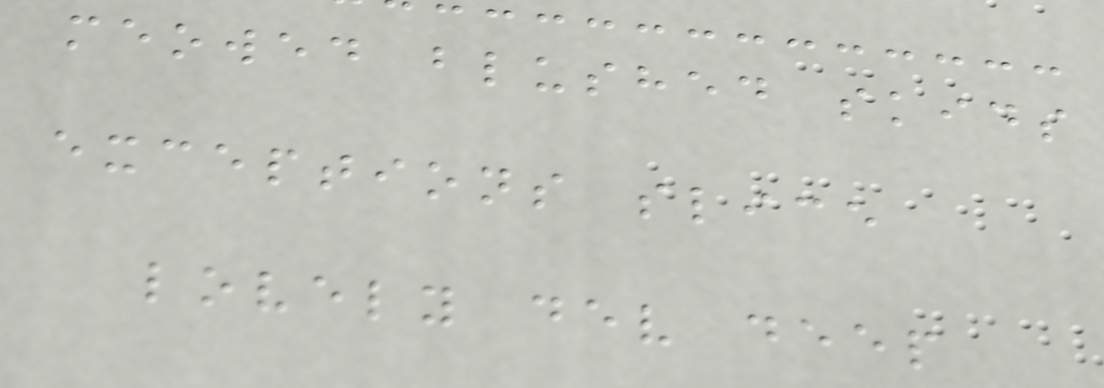meowed blushed skids
exceptions slice
lovely dev deep
